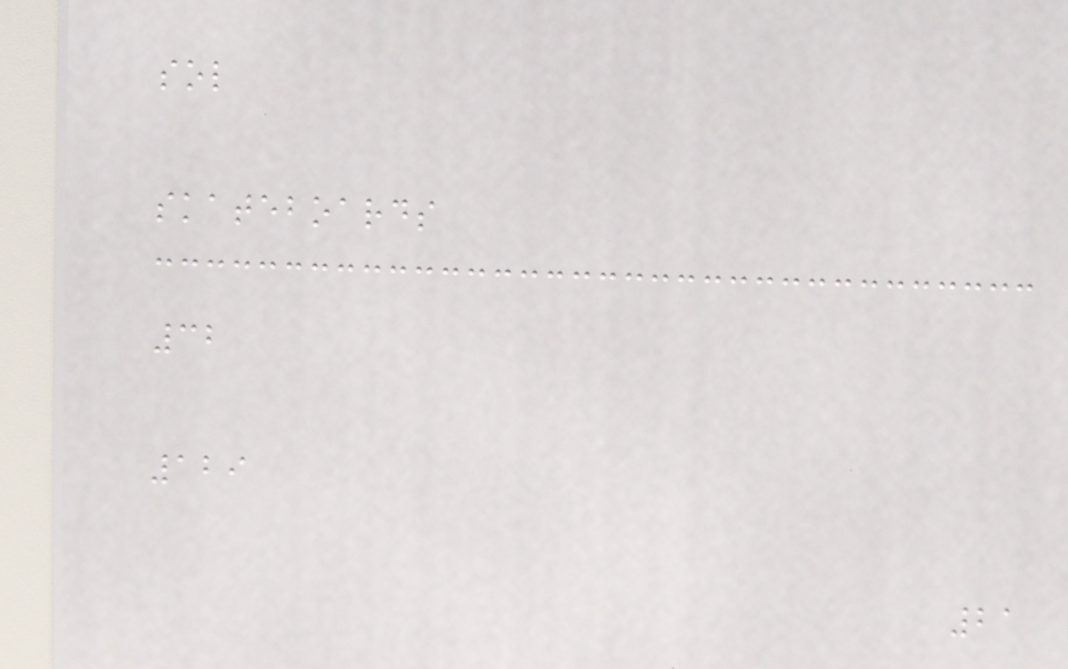sol
skateboards
32
129
21
